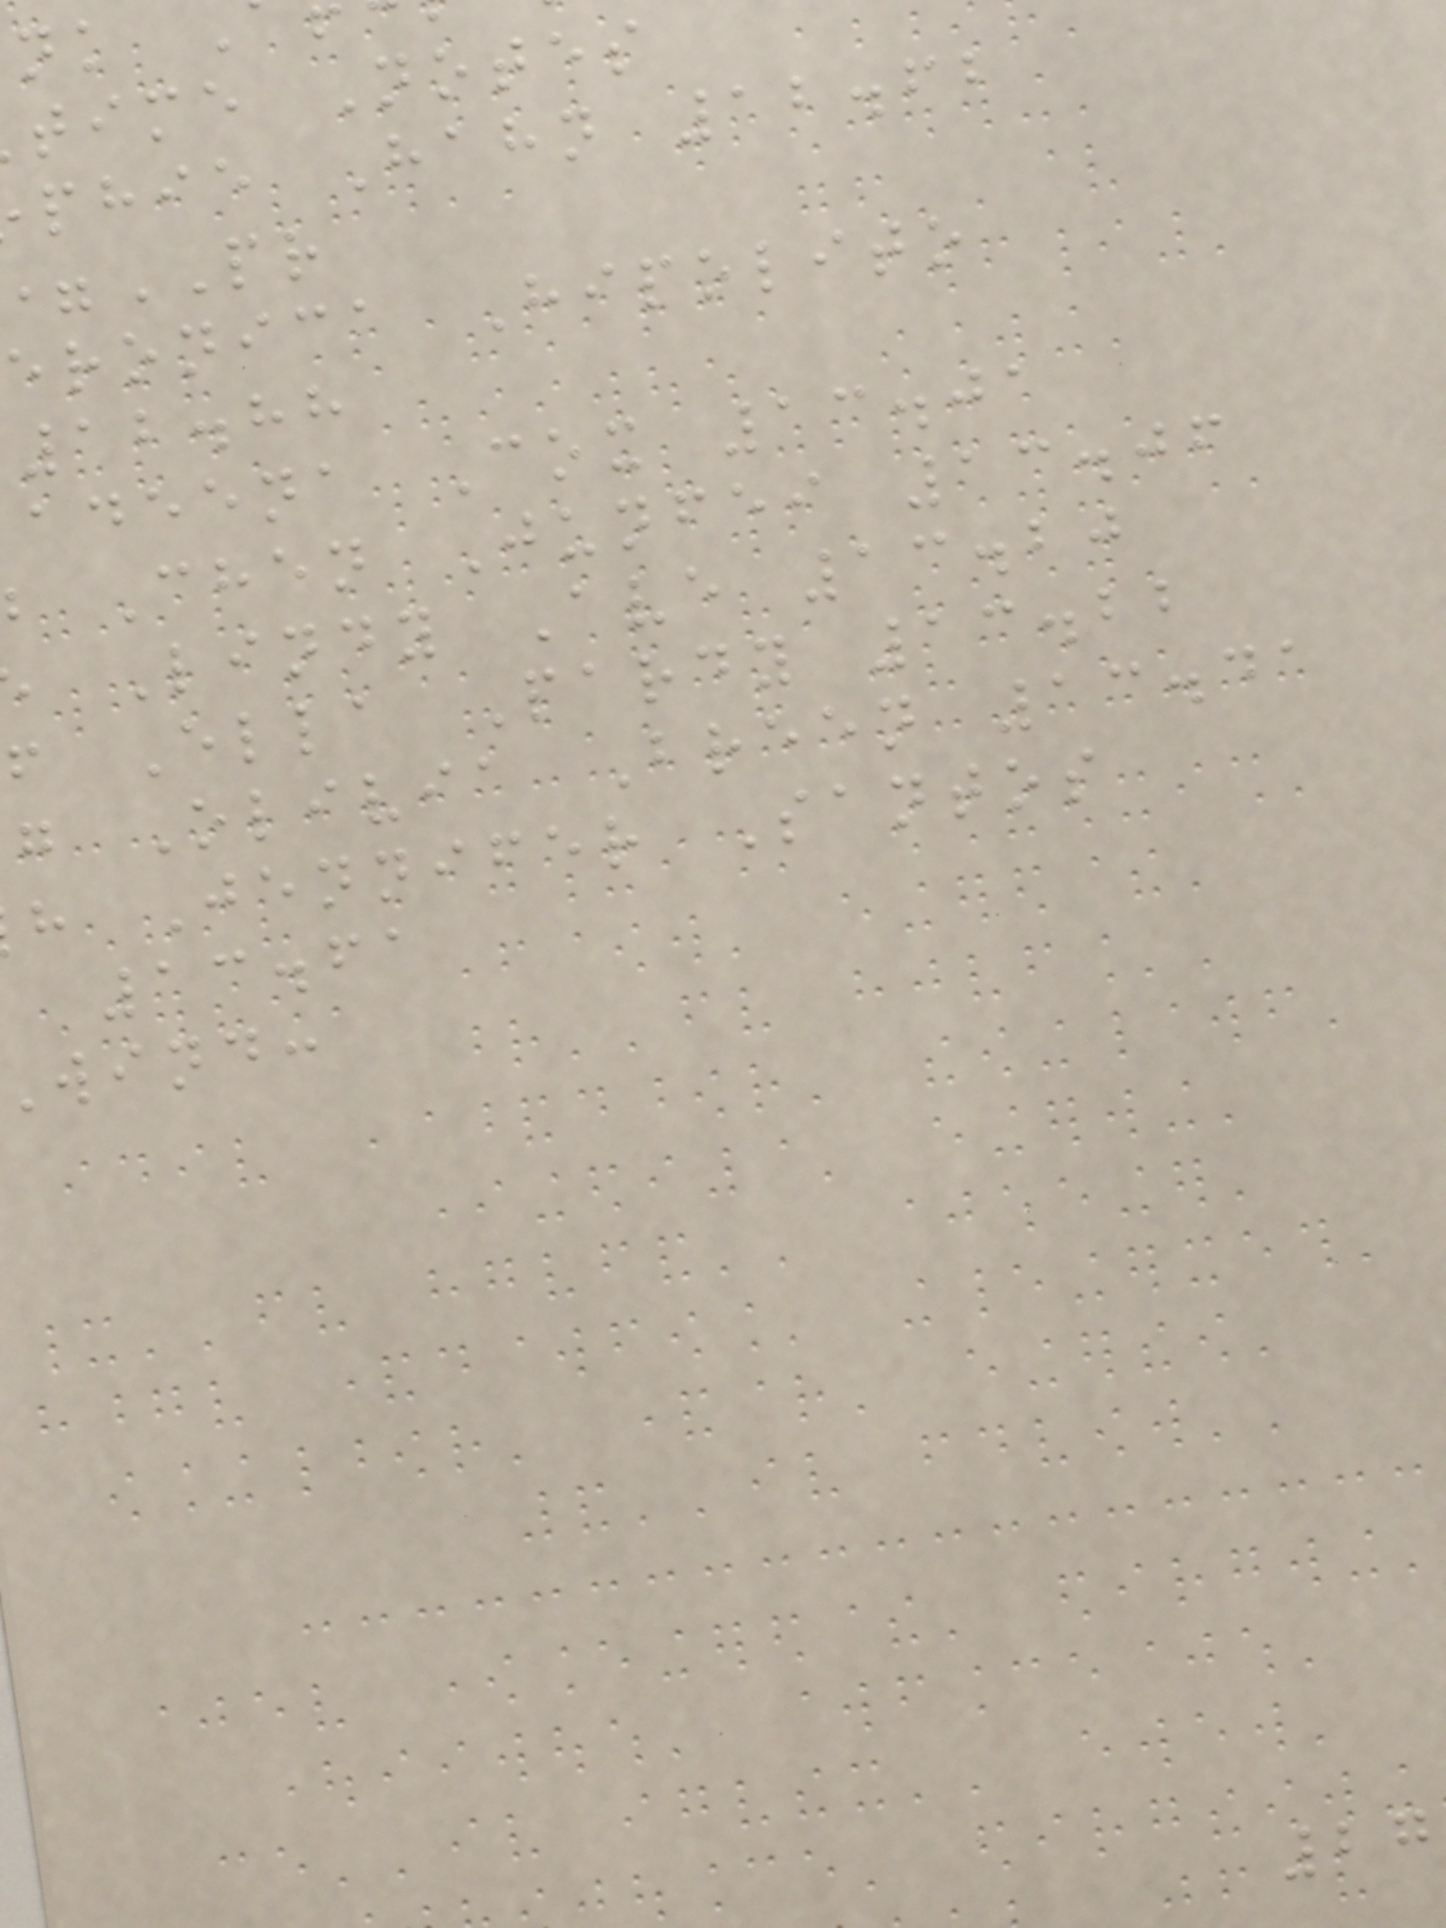time Notes
phie Hahn 12.62
PR
eronica Hipolito
12.88
adeena Cox 13.01
Chen Junfei 13.06
Lindy Ave 13.20
f Ella Pardy 13.22
g Olivia Breen 13.41
h Jennifer Santos
13.61
wind:
